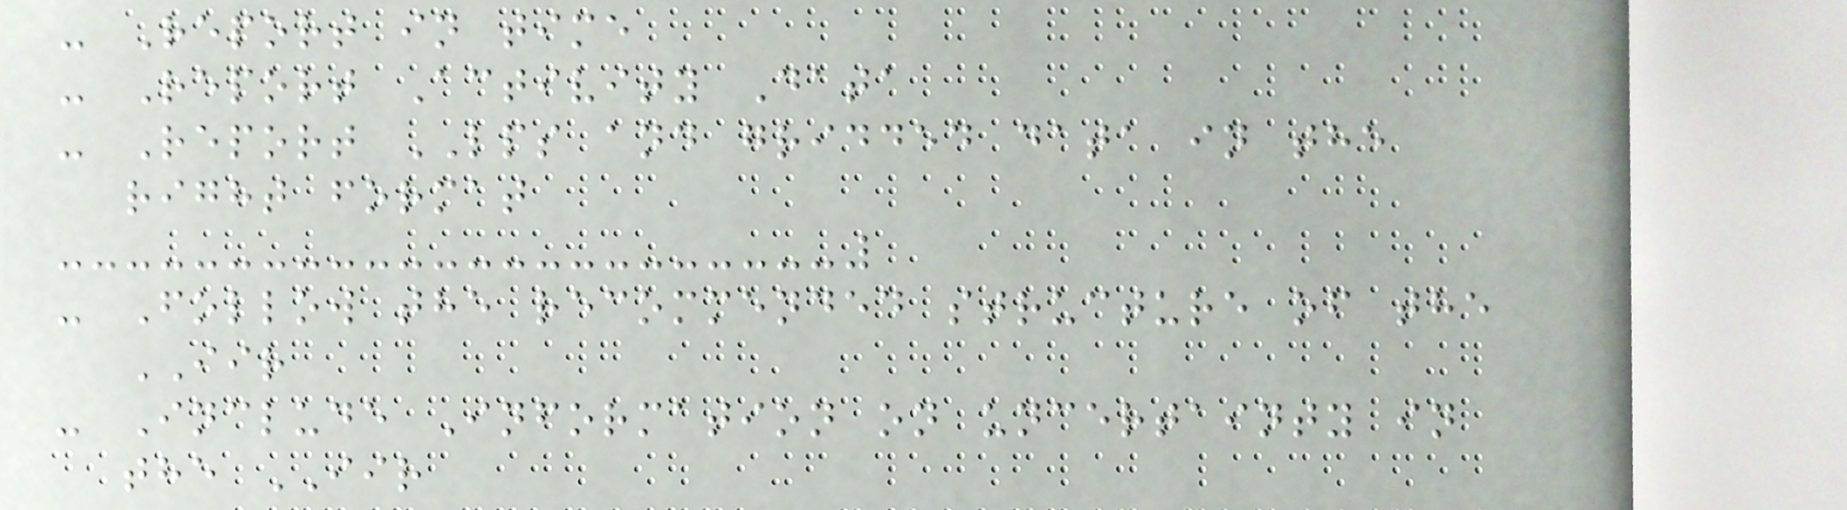- Report in time
- Report Activity Data
- Report LPS and gridded data in the
right format
- Follow the recommended structure of the
IIR
- Include Information on uncertainty in
the IIR
